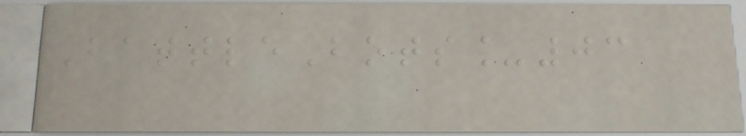BattleBots_03
